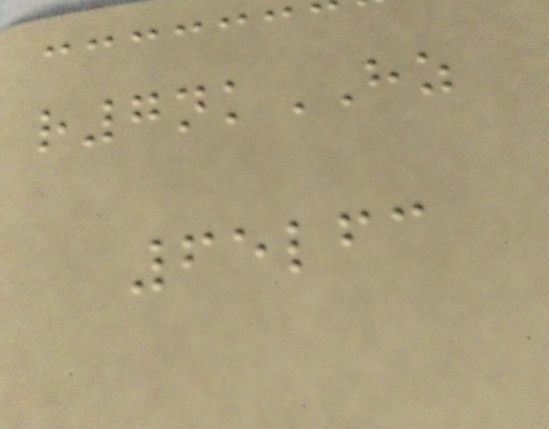r7nkHZ
65lfc
